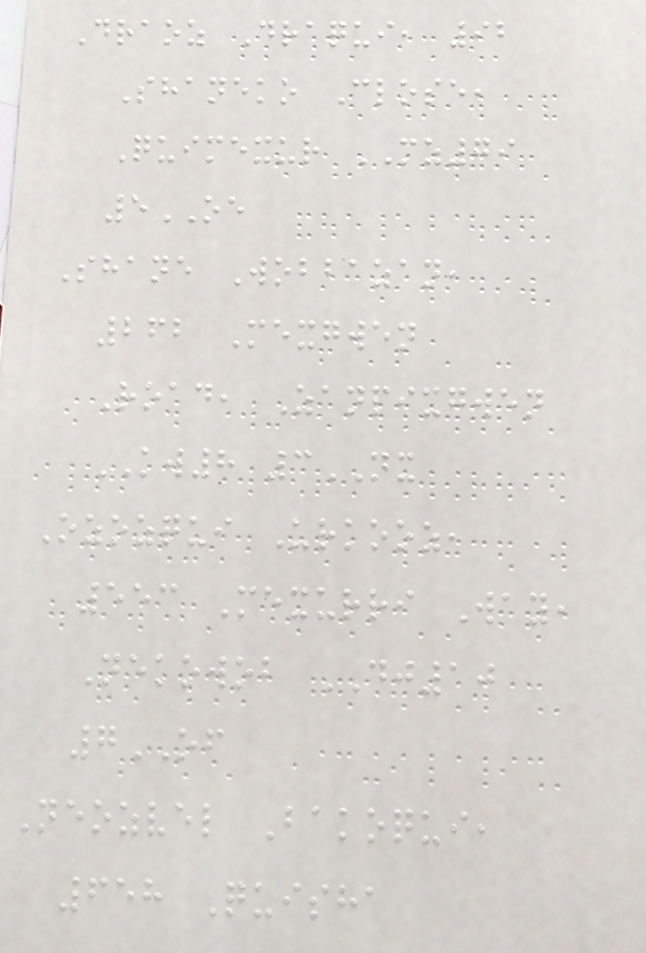Draoz Draqui, 92
Shaneko Close,
Quimexur MZ79
5OE
Shane Wobbazan,
262 Mexgwen
Road, Zanpixgwen
KW8 3NX
Ozozqui Urkooz,
553 Mexurri Way,
Nekowob DJ10
7OF
Neozvel Bakoqui,
658 Quisha
